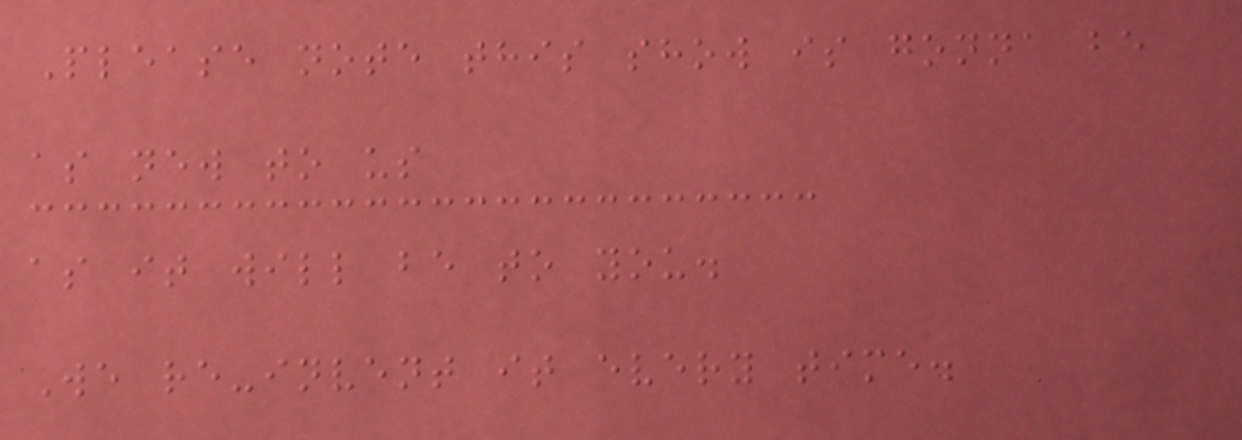Please note this show is gonna be
as new to us
as it will be to you.
We re-invent it every time.
